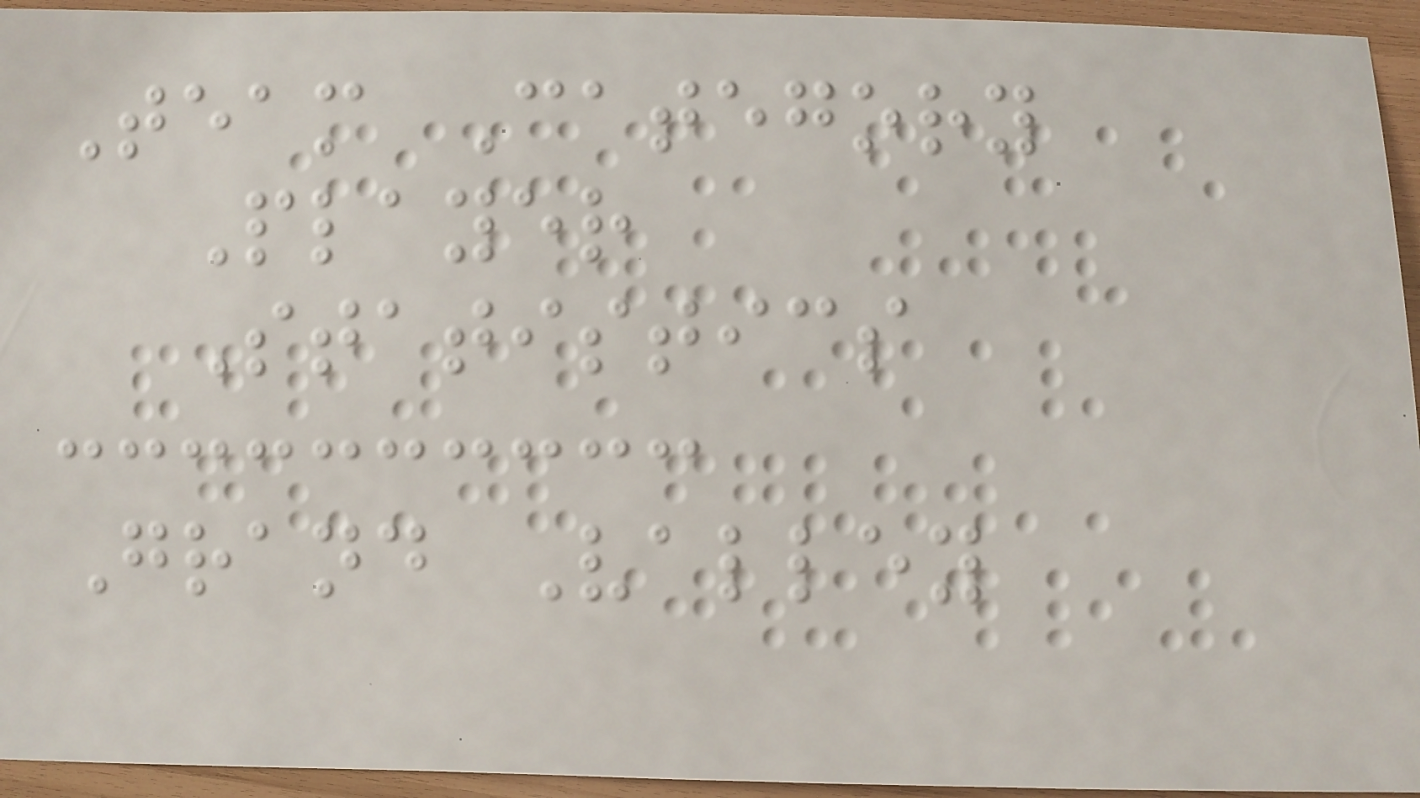Team Category
Player
Statistics
Grand Valley
